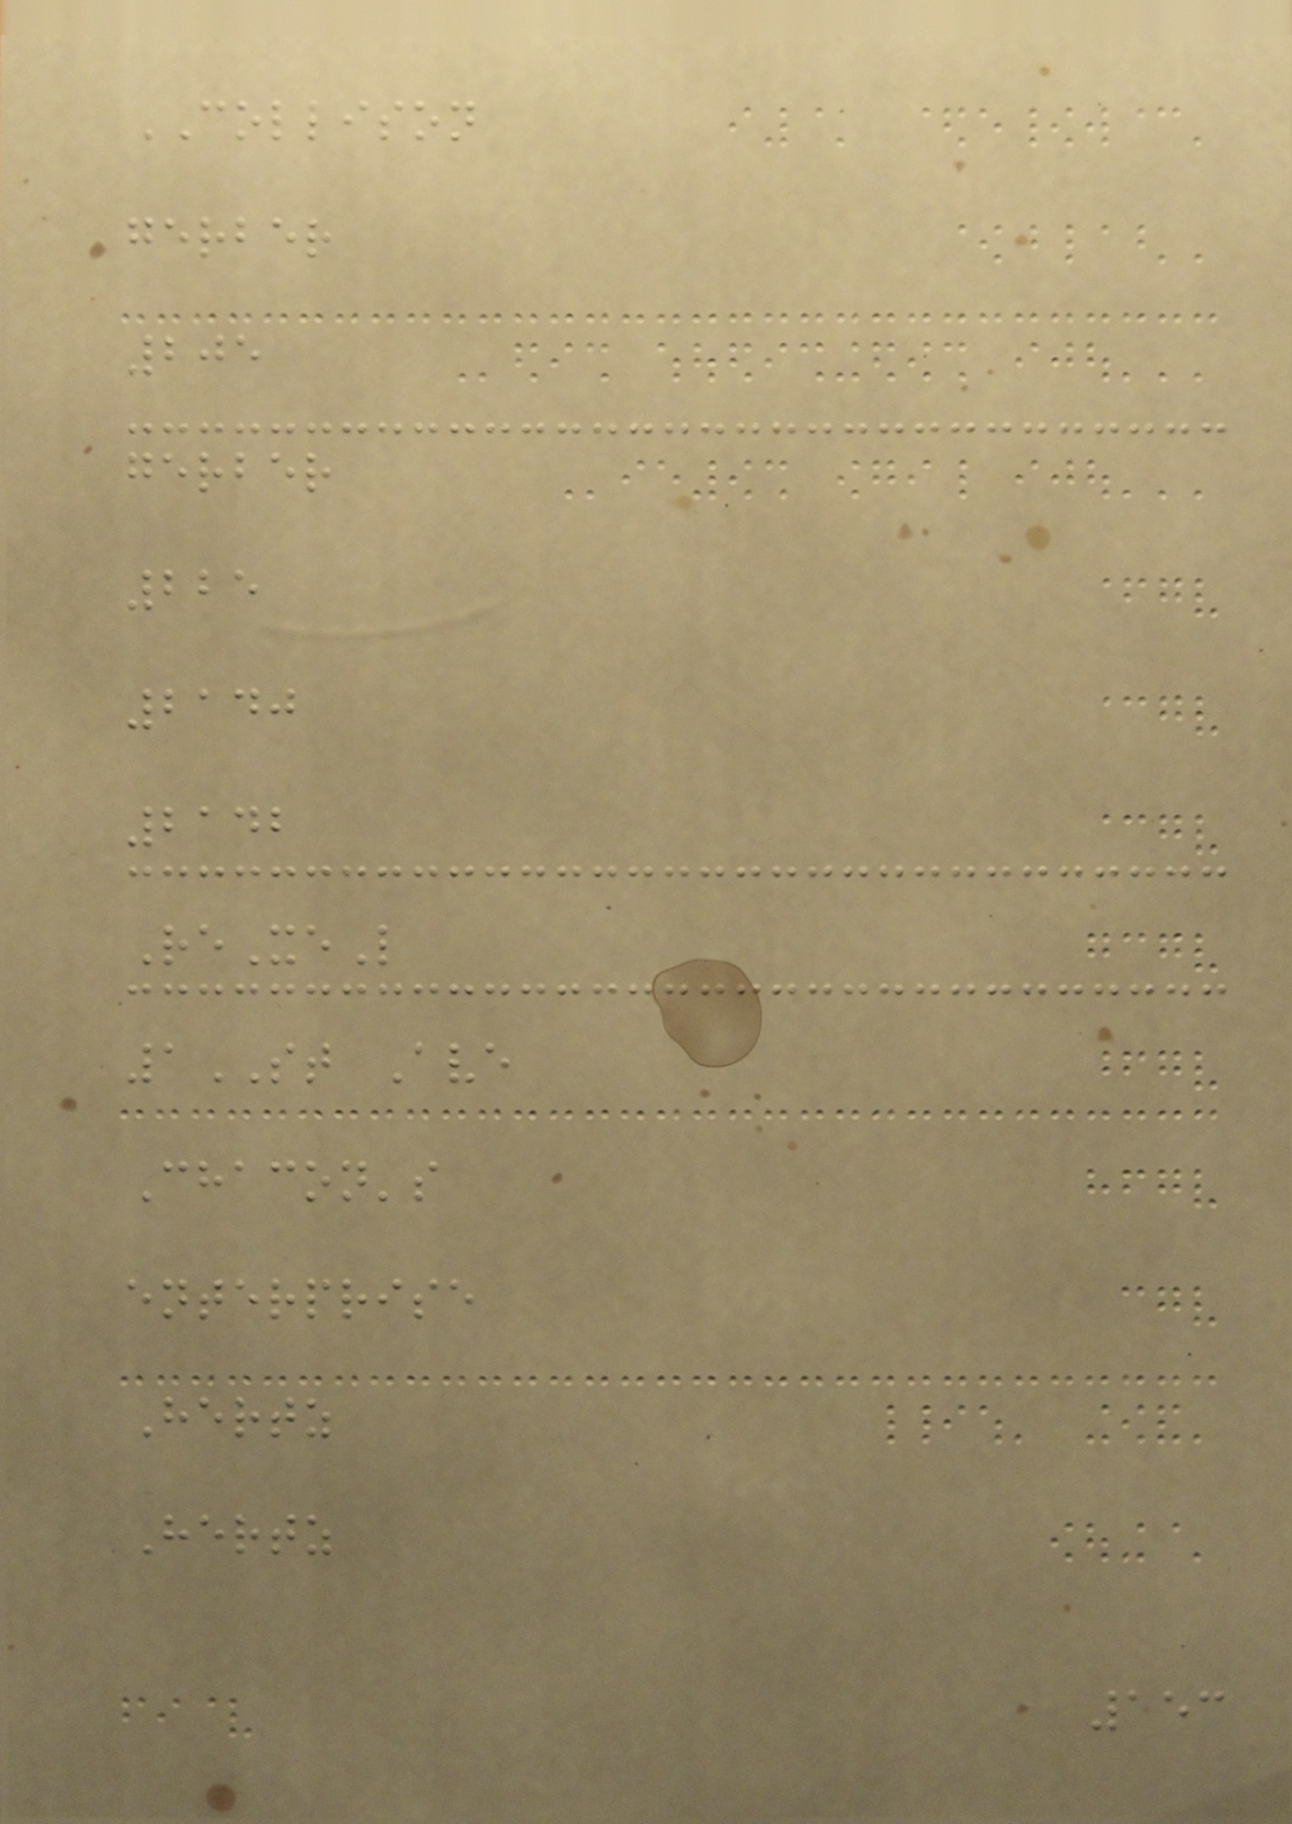COLLISON
gerber
205
gerber
225
2140
2142
ReXeL
1ST Ave
Chacon's
enterprise
Hertz
Hertz
153
